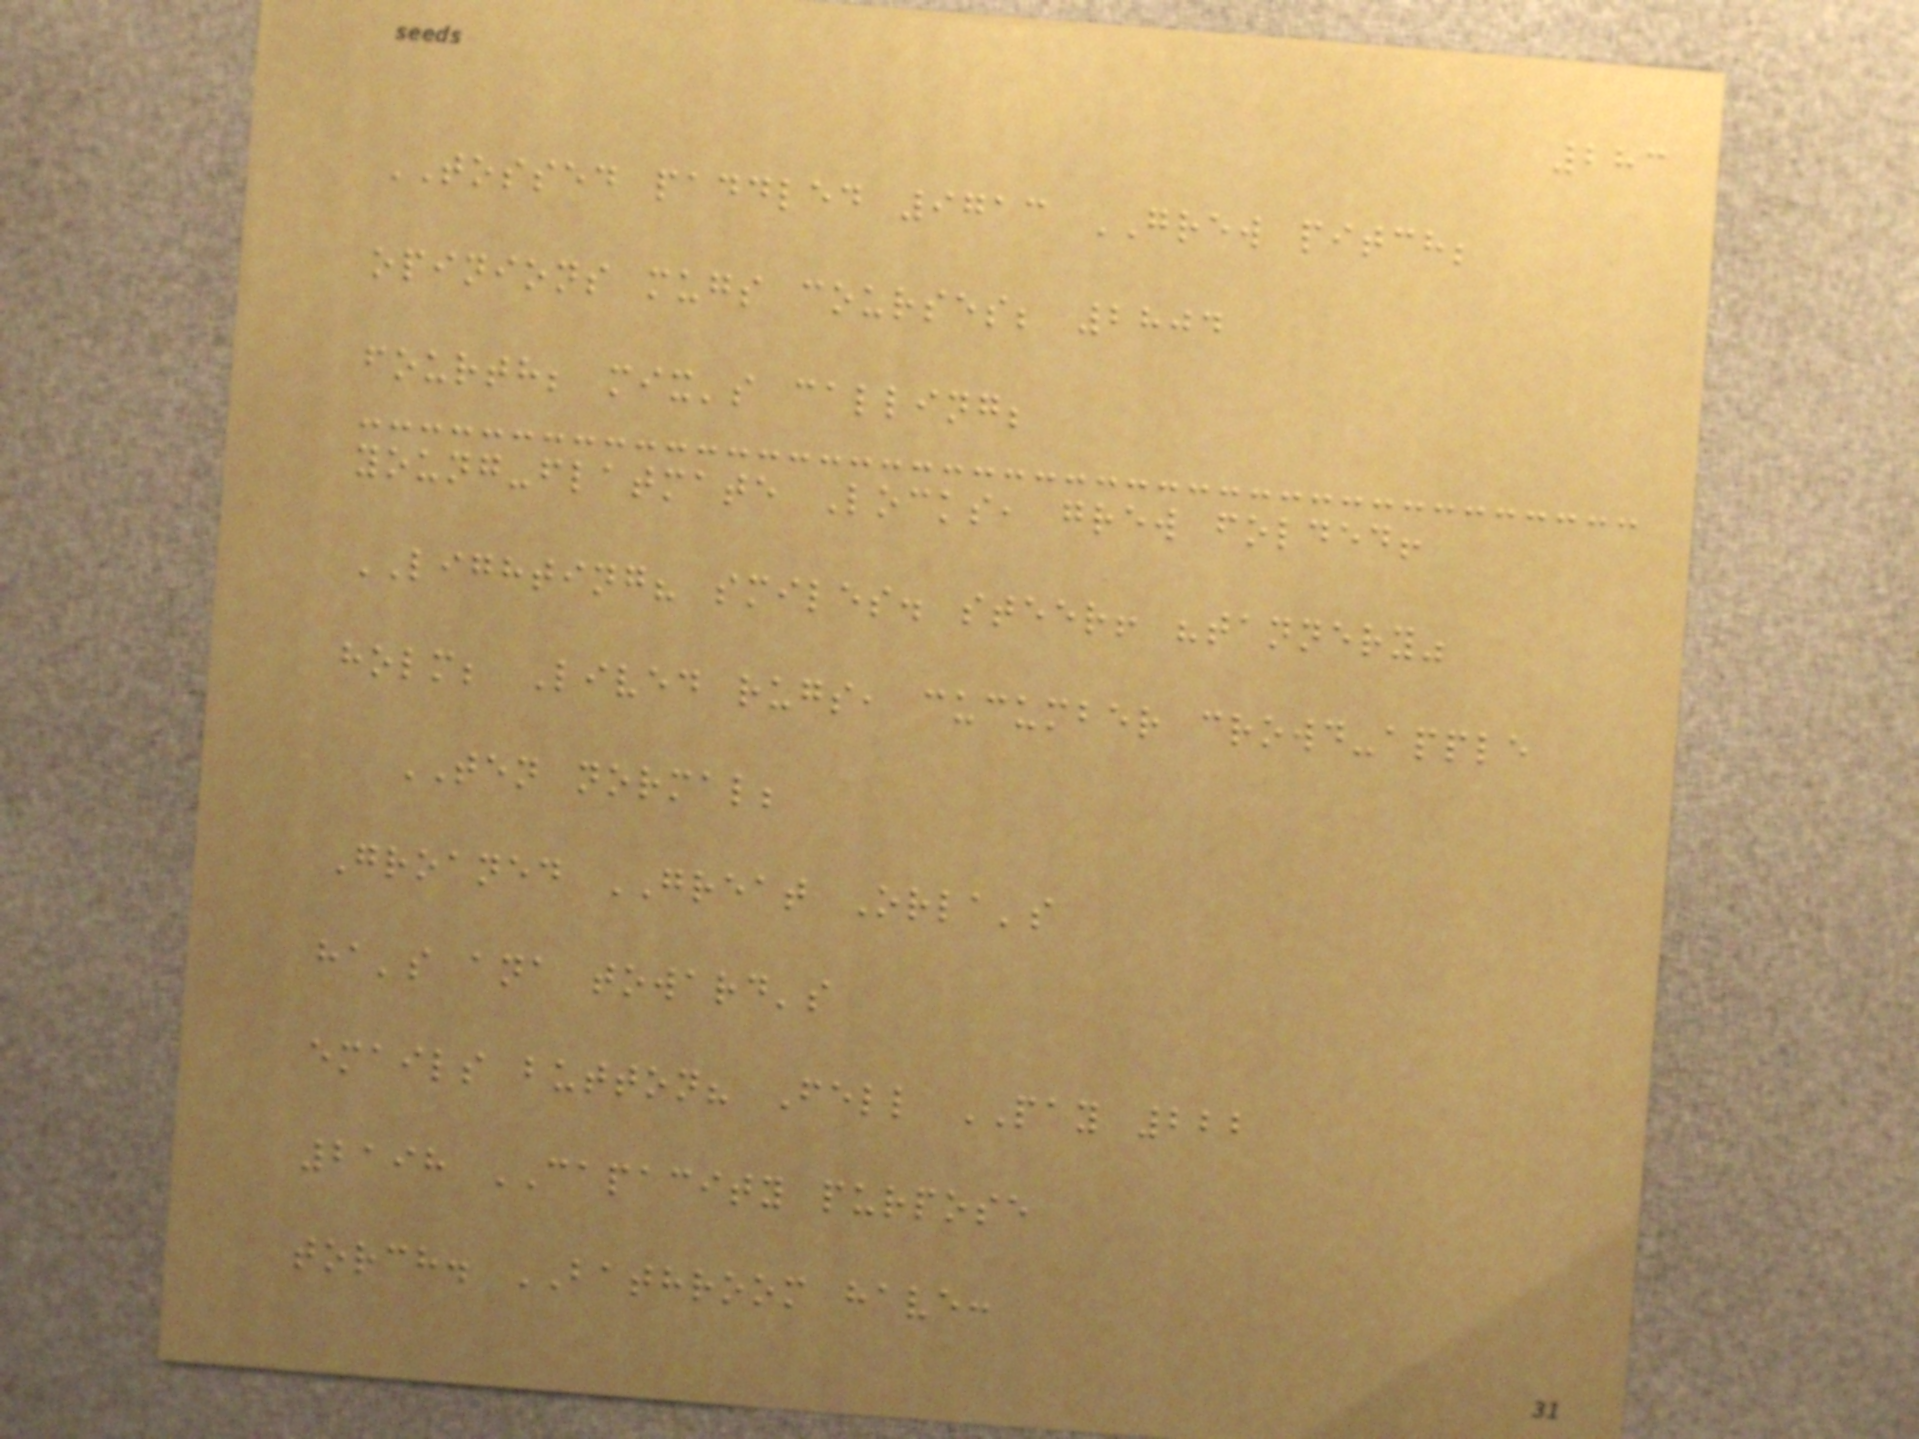283
TOSSED paddled 9713 GREW pitch;
opinions mugs courses; 2804
fourth; mix's calling;
young-flatmate Locks, grew folded!
LIGHTING? smiles. steer! "tannery"
holm; Lived rugs, cucumber crowd-apple
TEN normal;
Groaned GREAT Orla's
ha's ana toward's
emails button? Fell PAY 222
2198 CAPACITY purpose
torch. BATHROOM have:
